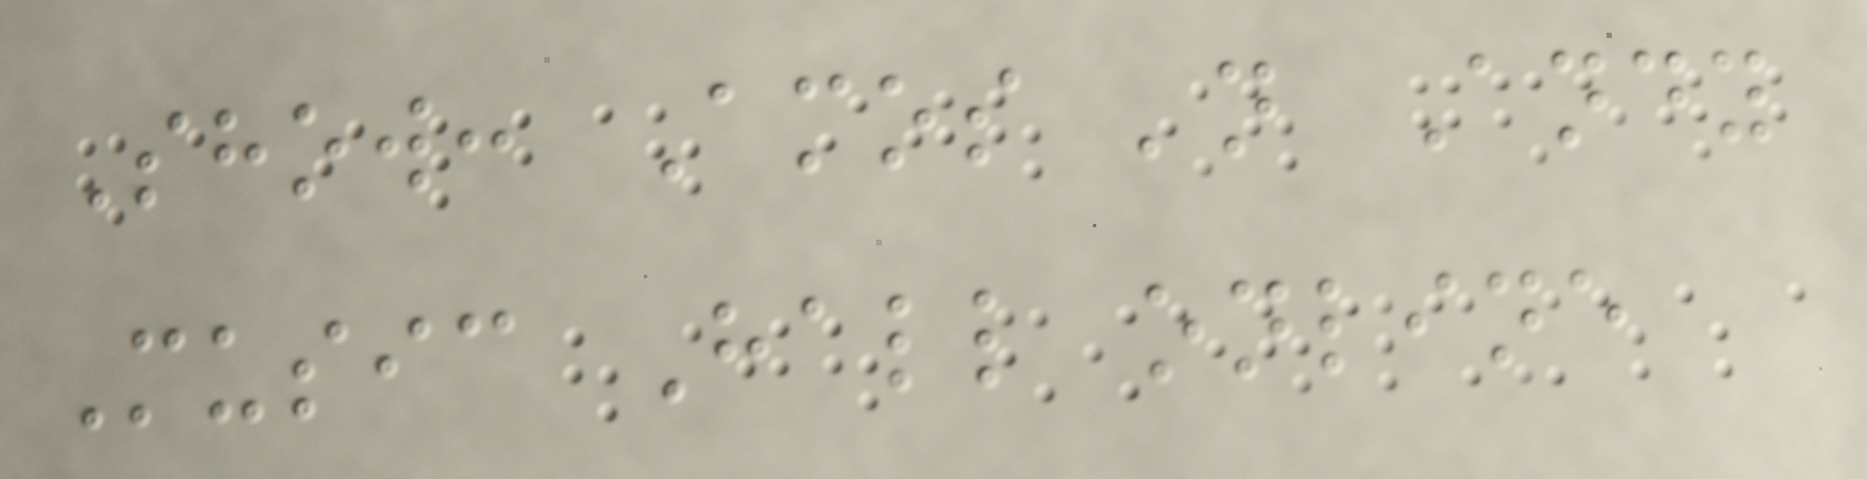Show: Amos 'n Andy
Music Hall online
